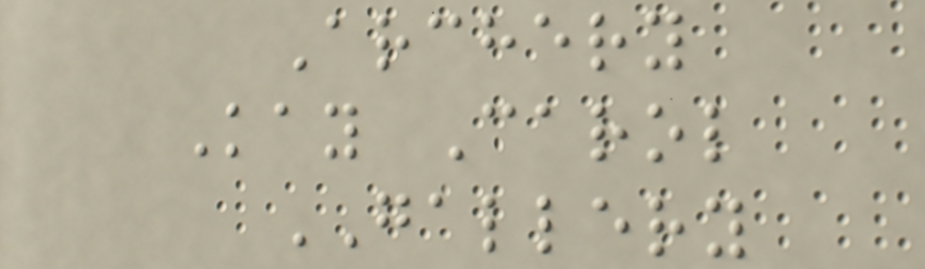Archery
Kay Carol
GALLERY
